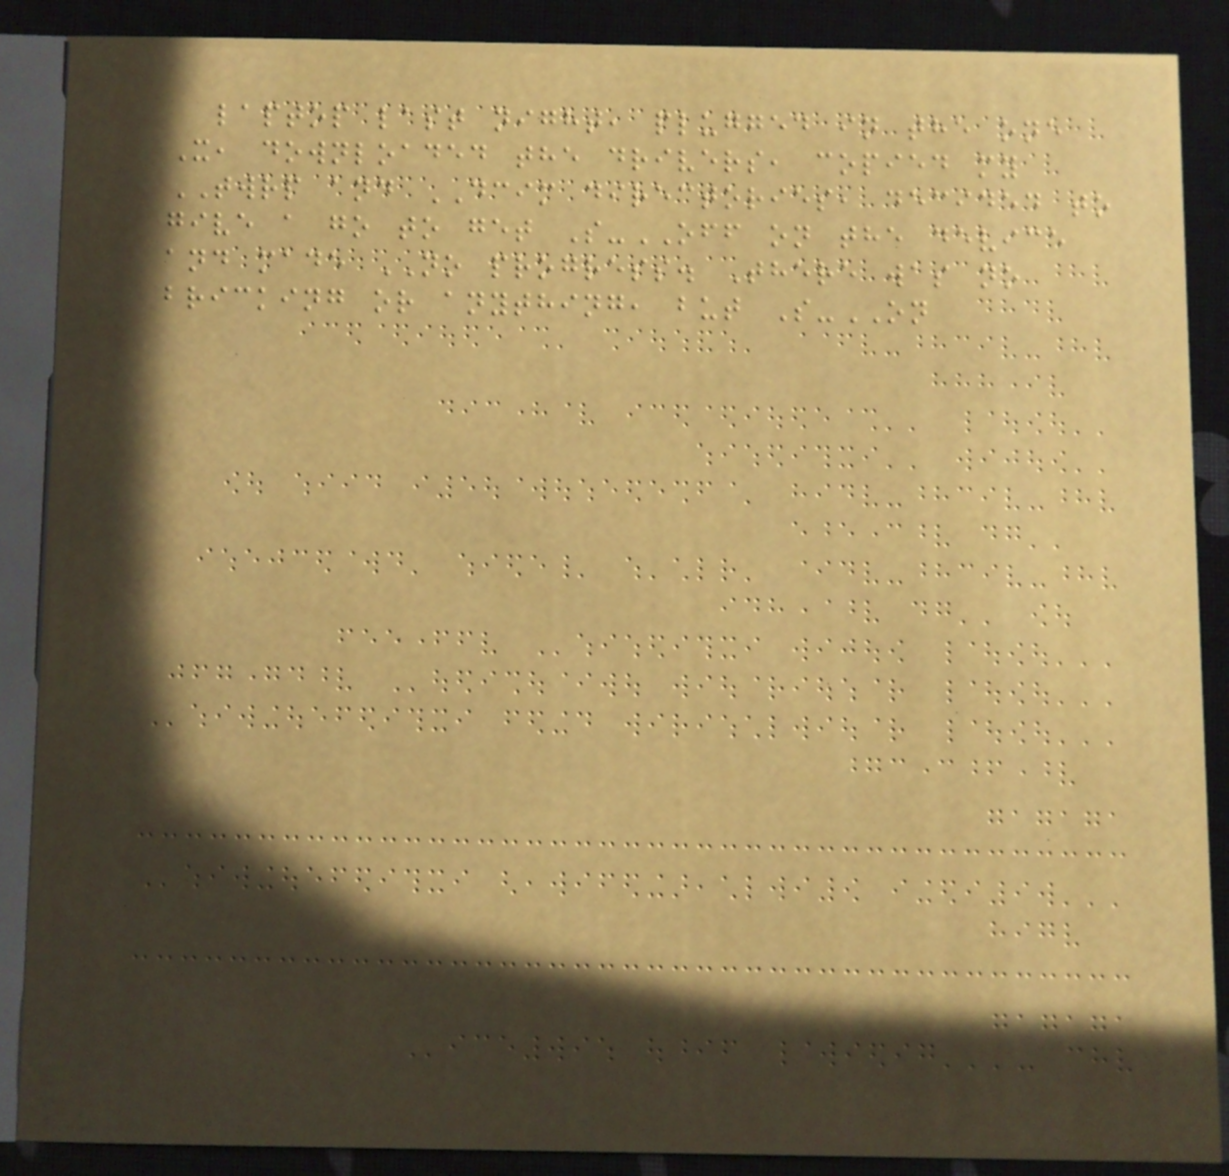laptop last night, plugged in the one
X, downloaded the drivers, copied my
TWRP and DCIM directories, decided to
give a go to get S-OFF on the device
and made NO progress. There was no
bricking or anything, but S-ON
